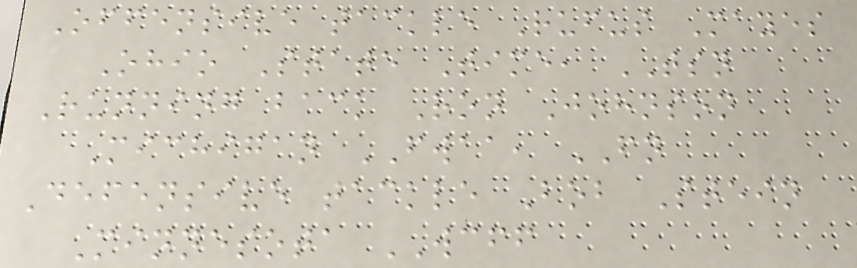Offensive tackle Rufus Mayes
Ohio State Time, TSN
Running back Ron Johnson
Michigan FWAA, FN
Defensive tackle Bob Stein
Minnesota WCFF
